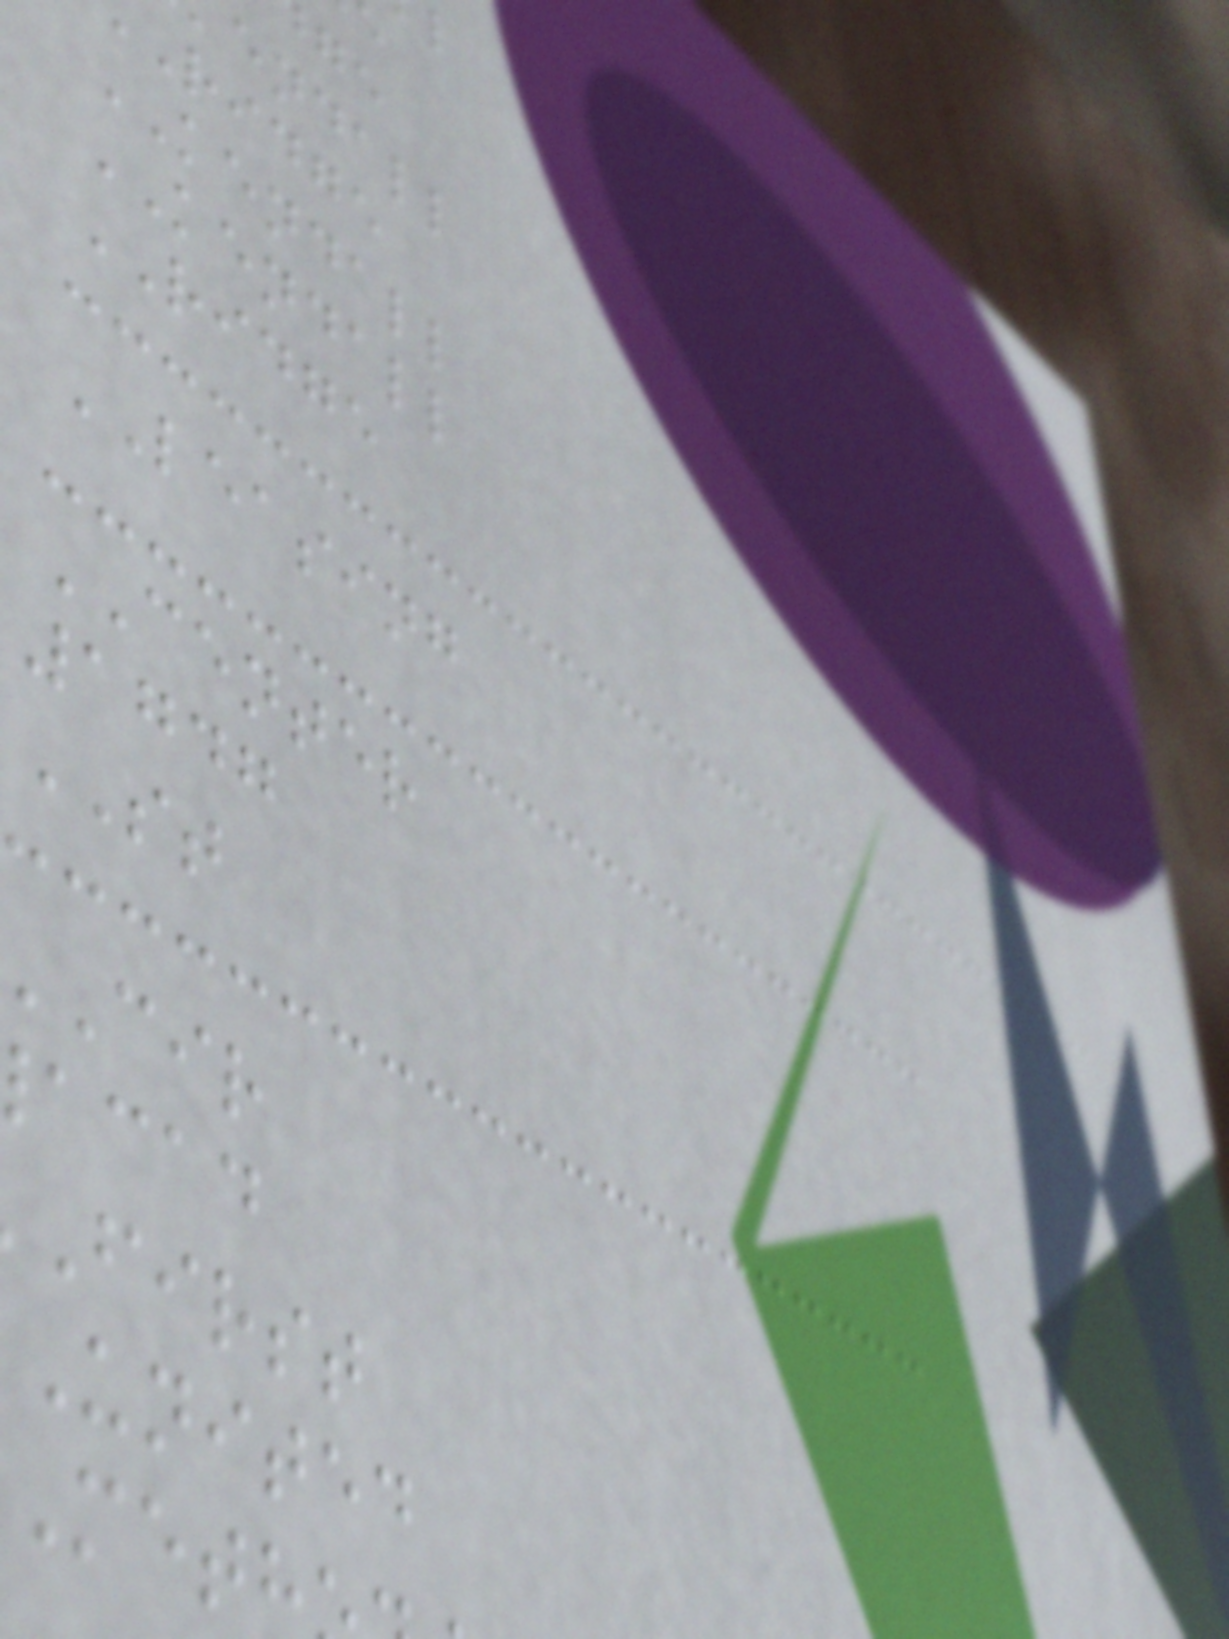endall
ridge
KENDALL
KENDALL
RIDGE
LEASING
CENTER
1747
ST
acad
first
united
